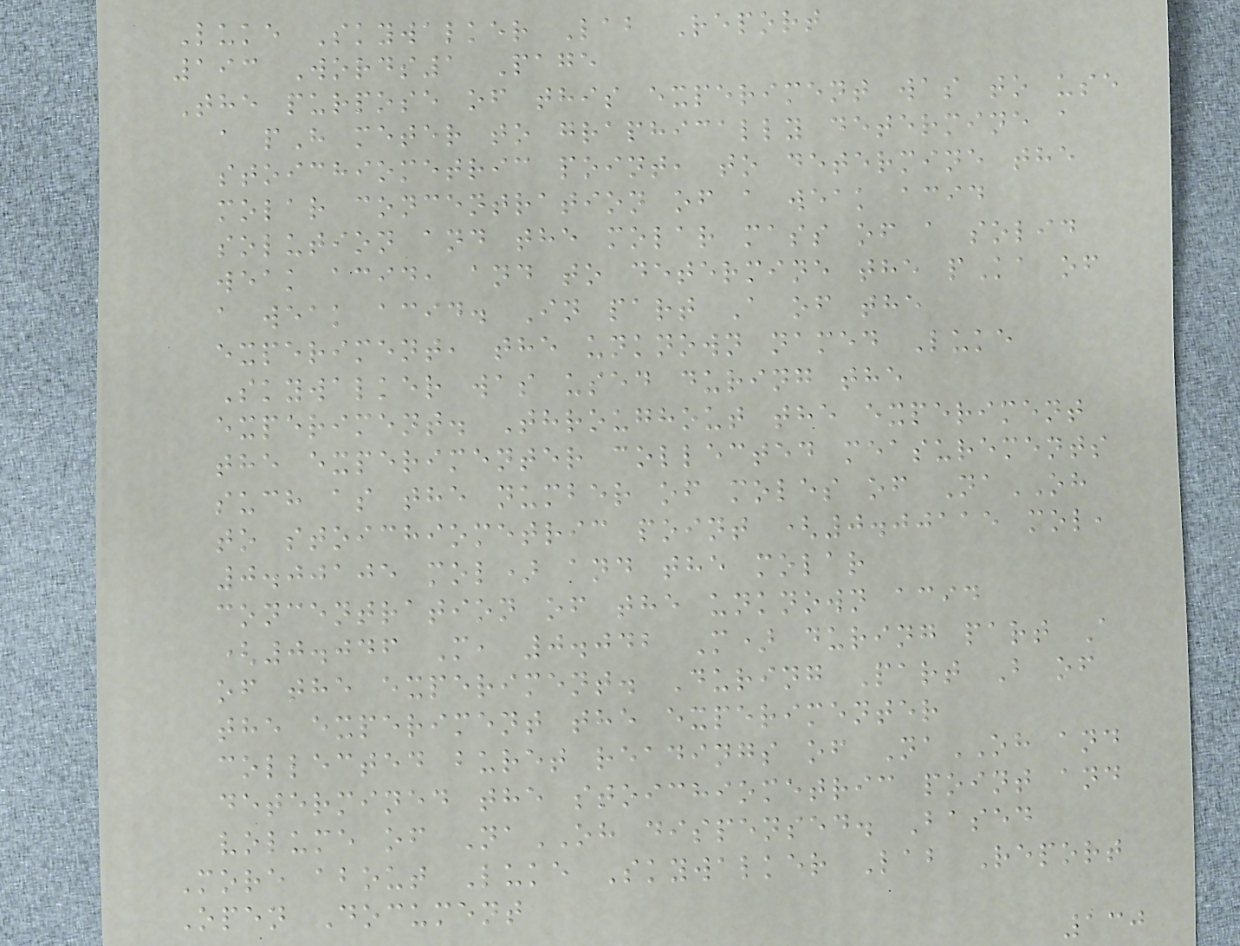Luke Skywalker Lab Report
193 Words1 Page
The purpose of this experiment was to use
a pH meter to graphically determine a
stoichiometric point, to determine the
molar concentration of a weak acid
solution and the molar mass of a solid
weak acid, and to determine the pKa of
a weak acid. In part A of the
experiment, the unknown named Luke
Skywalker was used during the
experiment. Throughout the experiment
the experimenter collected measurements
such as the number of moles of NaOH
to stoichiometric point (0.00115 mol,
0.00105 mol) and the molar
concentration of the unknown acid
(0.046 M, 0.042 M) during part A
of the experiment. During Part B of
the experiment the experimenter
collected buret readings of NaOH and
determined the stoichiometric point and
volume of NaOH dispensed. Based
More about Luke Skywalker Lab Report
Open Document
130
